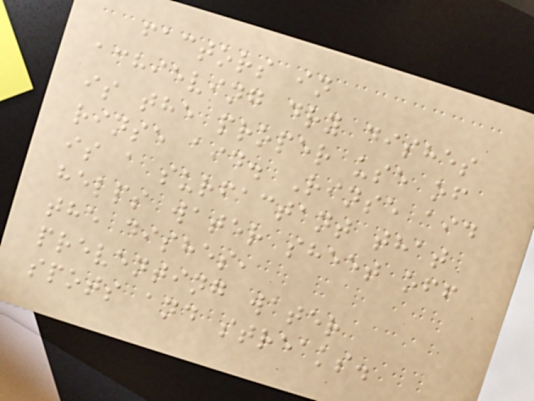factors in
achieving dry dishes
is the proper use of
rinse aid. Rinse aid
is a surfactant that
helps water sheet off
the dishes,
preventing water
spots and streaks.
